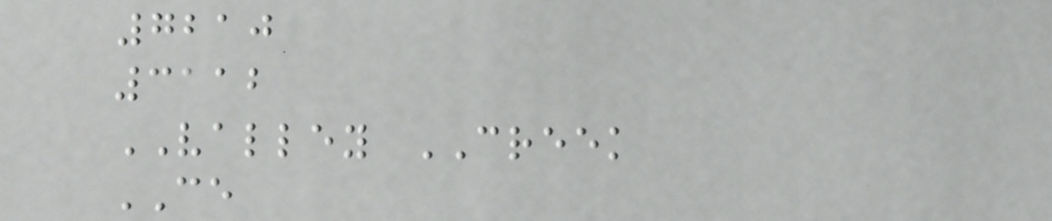7210
3112
VALLEY CREEK
CE
